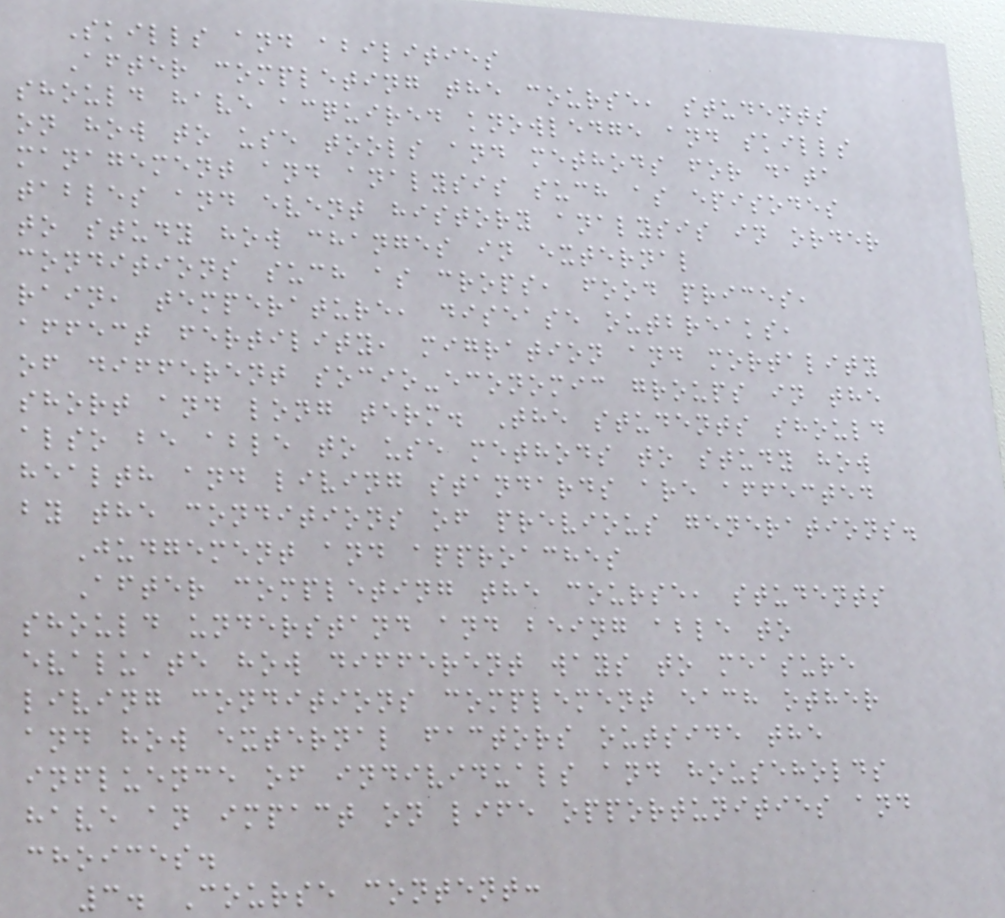Skills and abilities
After completing the course, students
should have acquired knowledge and skills
on how to use tools and methods for data
management and analysis such as episodes
tables and event history analysis in order
to study how changes in external
conditions such as crops, food prices,
rain, temperature, disease outbreaks,
affect fertility, migration and mortality
of different socio-economic groups in the
short and long term. The students should
also be able to use methods to study how
health and living standards are affected
by the conditions of previous generations.
Judgement and approaches
After completing the course, students
should understand and being able to
evaluate how different ways to measure
living conditions complement each other
and how external factors outside the
influence of individuals and households
have an impact on life opportunities and
choices.
3. Course content:
